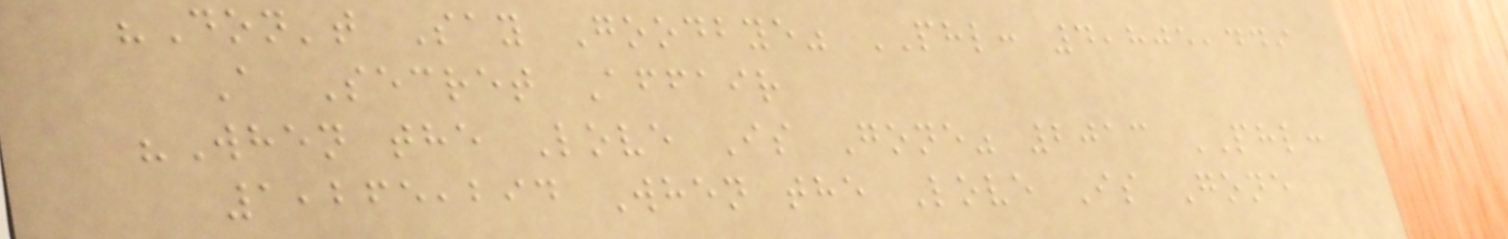"Don't Say Goodbye" PHL: 4,805,449
A Secret Affair
"When the Love Is Gone" 2013 PHL:
1,265,294 When the Love Is Gone
